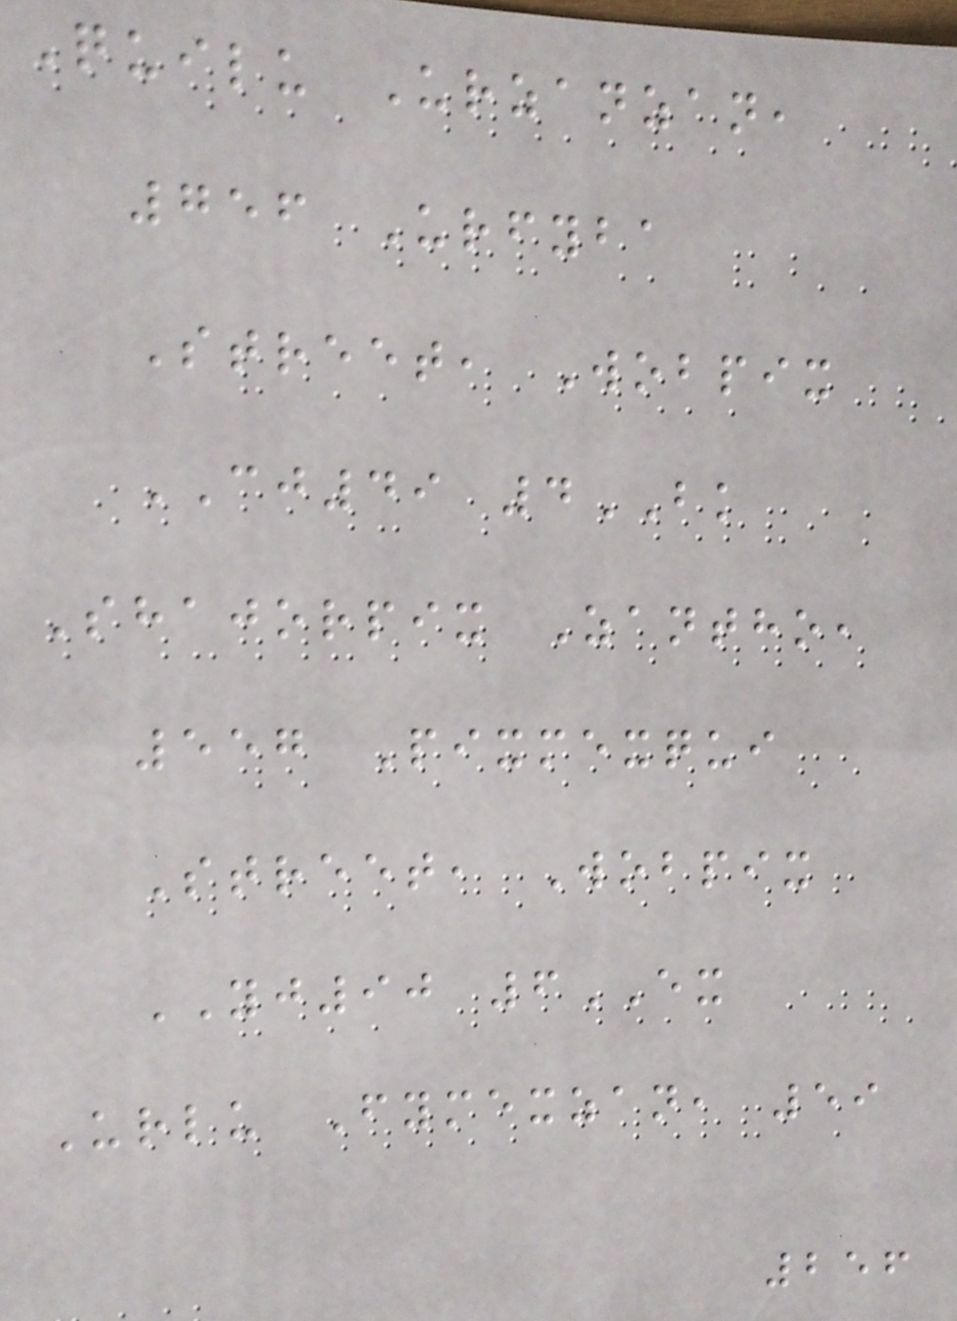Quilu Urzanzan,
756 Urfyba
Street, Wobpix
CJ49 4BK
Shajorpix Zantho,
557 Pixmexqui
Street, Wobpix
YJ90 6EX
Urlu Fymexzan, 59
256
